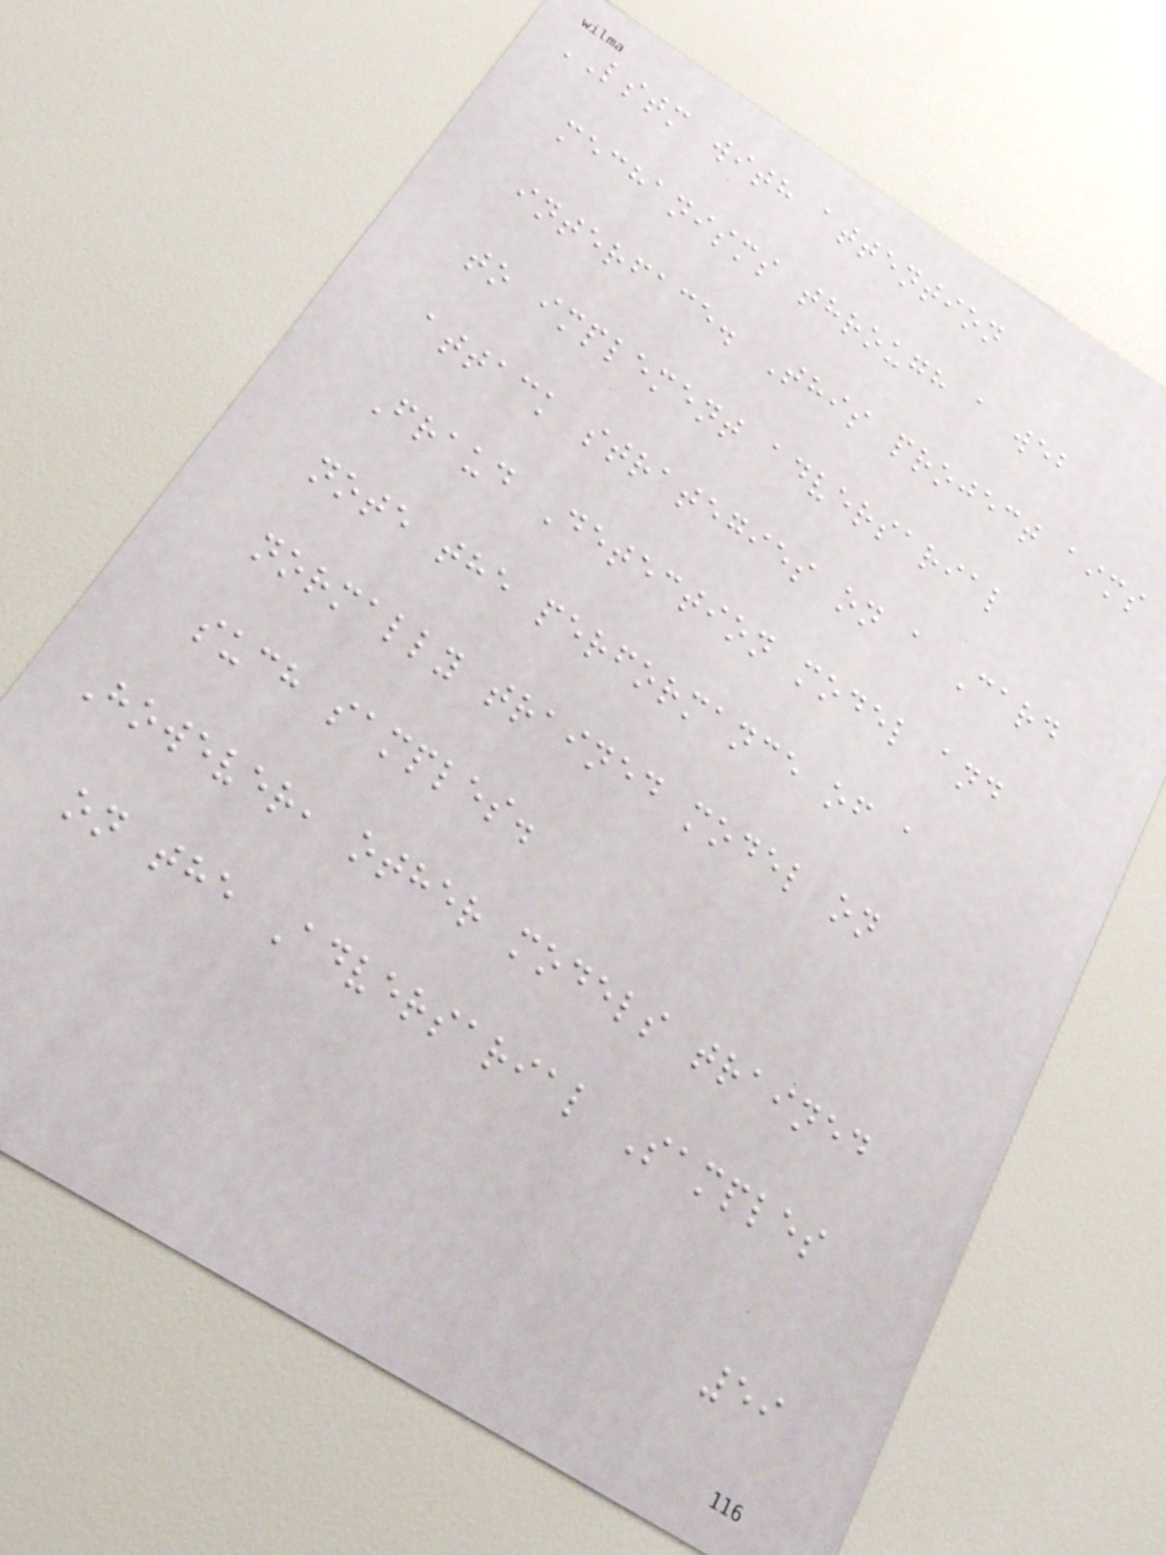LSTM with attention
mechanisms through a web
interface. This project aims
to implement adversarial
attack strategies on a Card
Fraud Detection model and
note the performance of a
normally trained model on
such samples.
However, other models trained
on the Adversarial Samples
59
